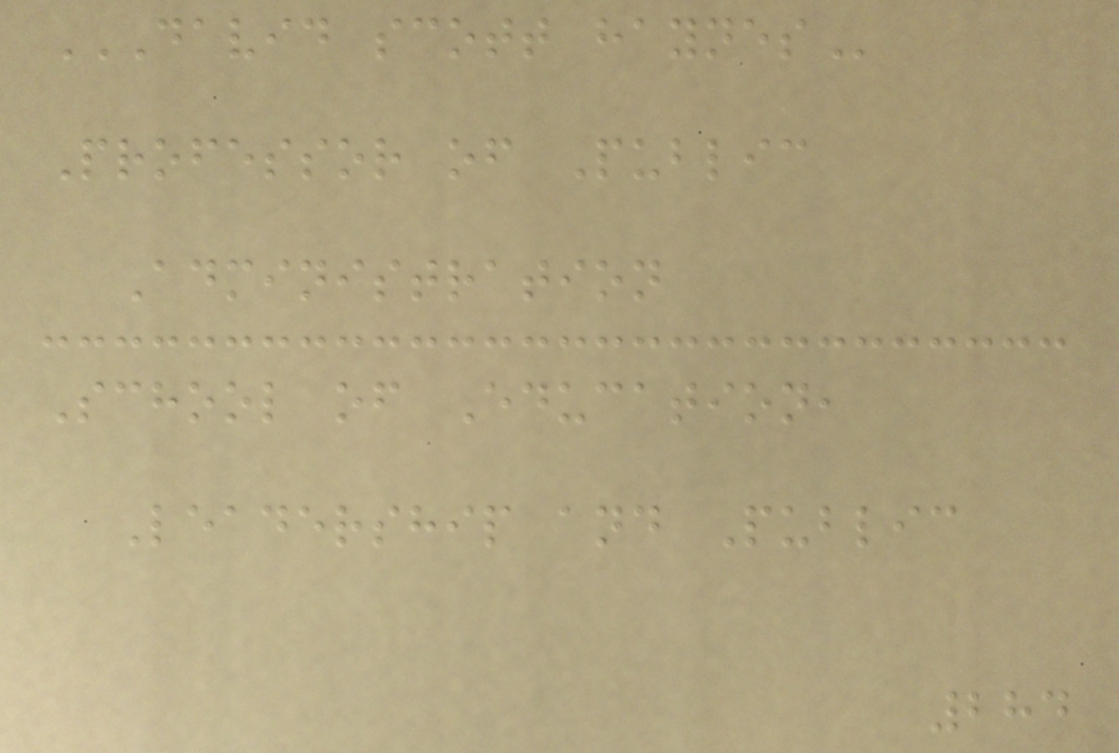DAVID SCOTT HAYNES
Professor of Public
Administration
School of Education,
Leadership and Public
284
